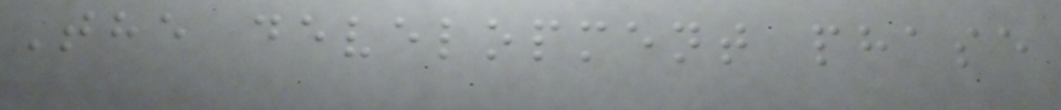The development phase
